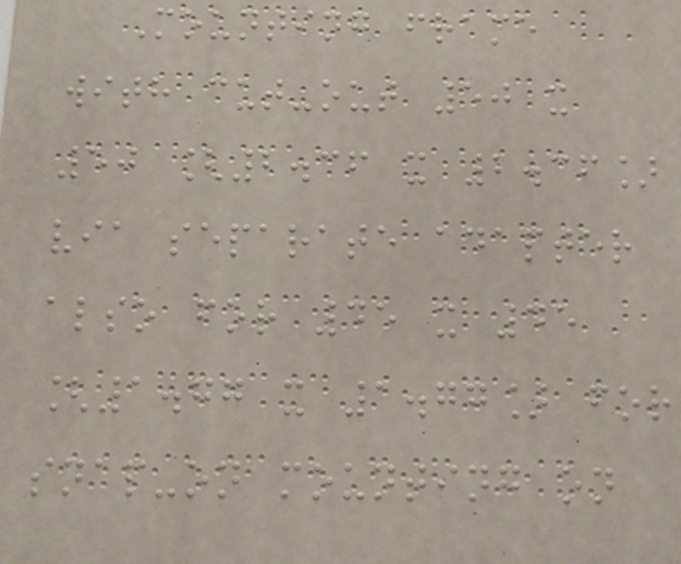Mounting frame
with cut-out 50 x
50 [2.36 x 2.36]
via separate adapter
also for 45 x 45
[1.77 x 1.77] for
snap-on mounting on
